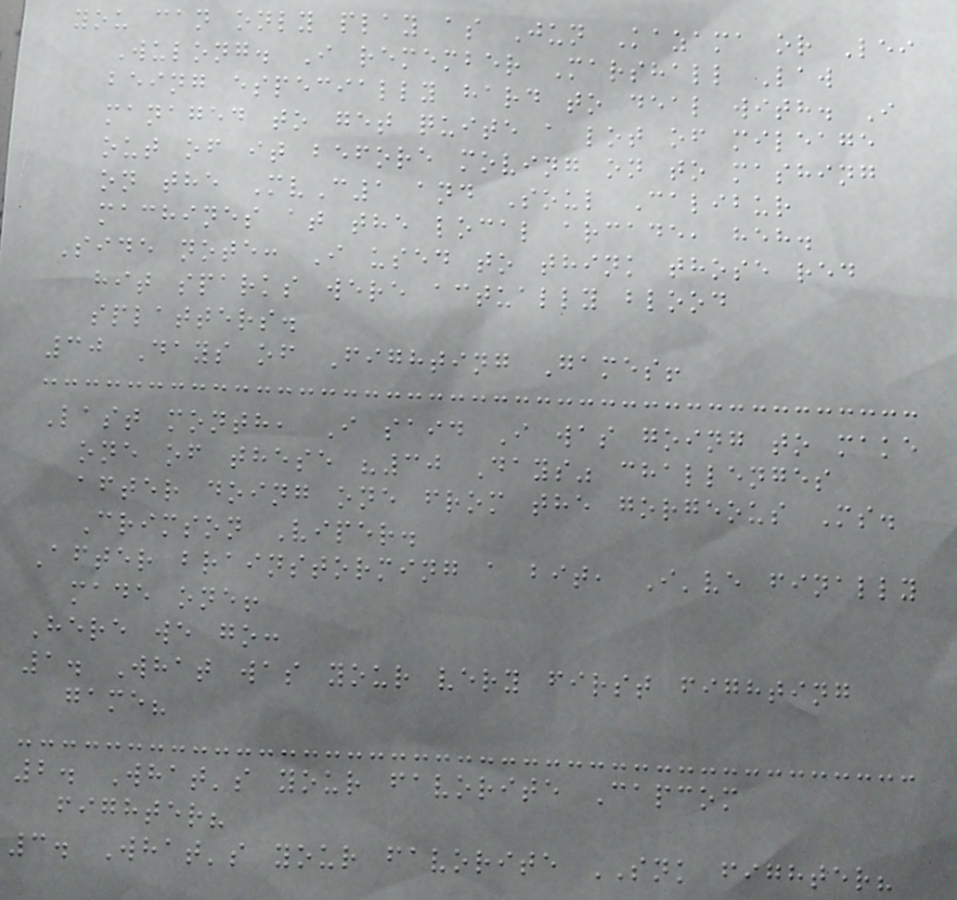you can only play as Jun Kazama or Lei
Wulong. I remember Marshall Law
being especially hard to deal with. I
managed to get quite a lot of mileage
out of it before moving on to mashing
on the MvC1 and Soul Calibur
machines at the local arcade, heh.
Side note: I used to think those red
hit sparks were actually blood
splatters.
30 Days of Fighting Games!
Last month, I said I was going to make
one of these "30 Days" challenges
after doing one from the gorgeous Ms.
Crimson Viper.
After brainstorming a bit, I've finally
made one!
Here we go:
1. What was your very first fighting
game?
2. What's your favorite Capcom
fighter?
3. What's your favorite SNK fighter?
